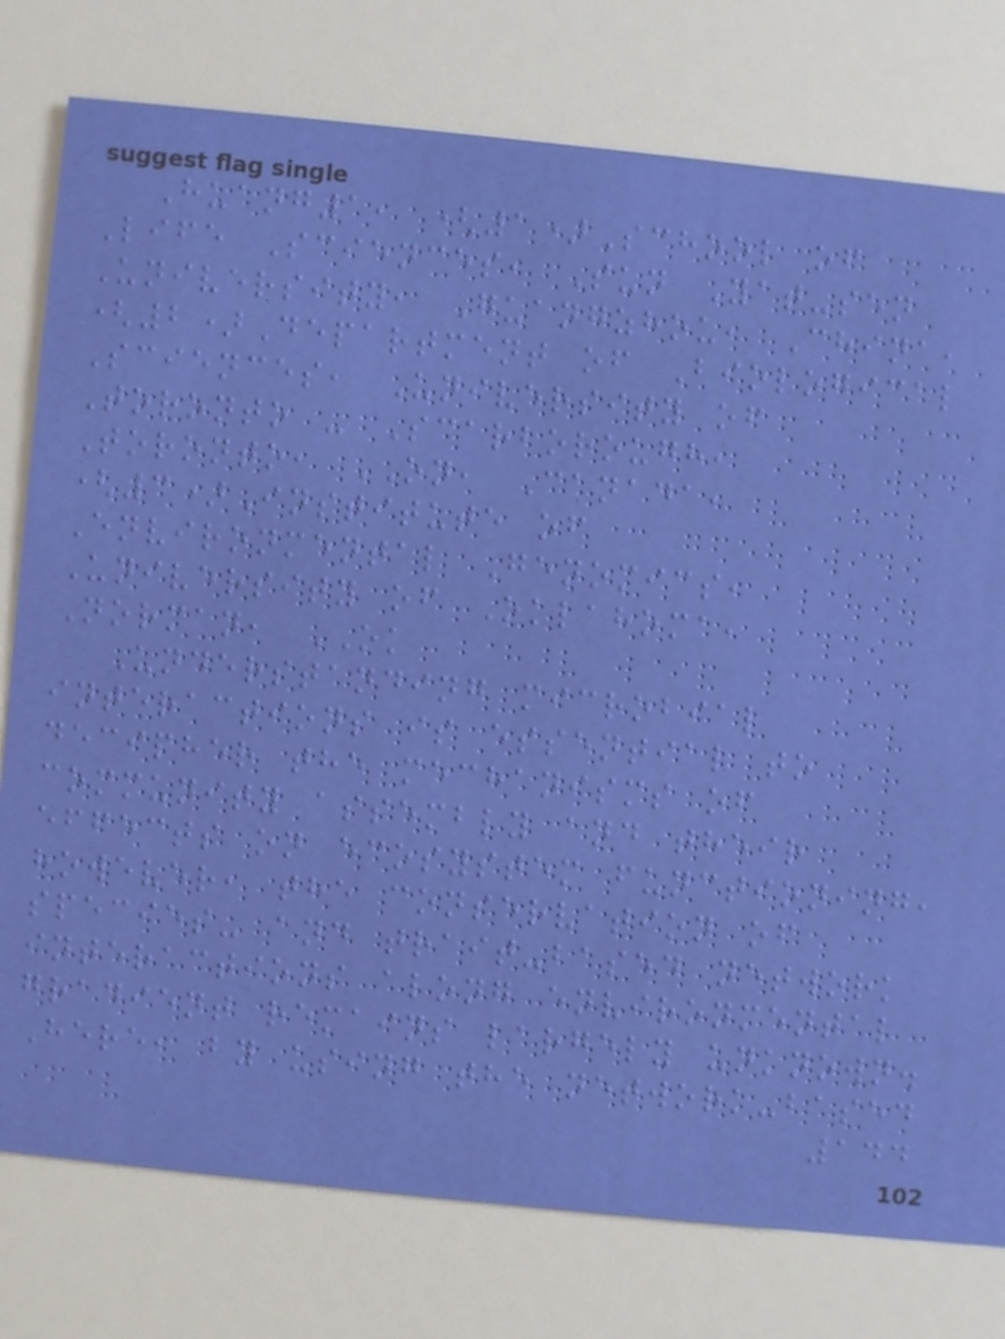Huang1, (1)School of
Life Sciences, Sun Yat-sen
University, Guangzhou, China,
(2)Department of Biological
Sciences, University of
Toronto - Scarborough,
Toronto, ON, Canada,
(3)Institute of
Environmental Genomics,
University of Oklahoma,
Norman, OK
Understanding microbial
interactions is essential to
decipher the mechanisms of
community assembly and their
effects on ecosystem functioning,
however, the conservation of
species- and trait-based network
interactions along environmental
gradient remains largely unknown.
Here, by using the network-based
144
